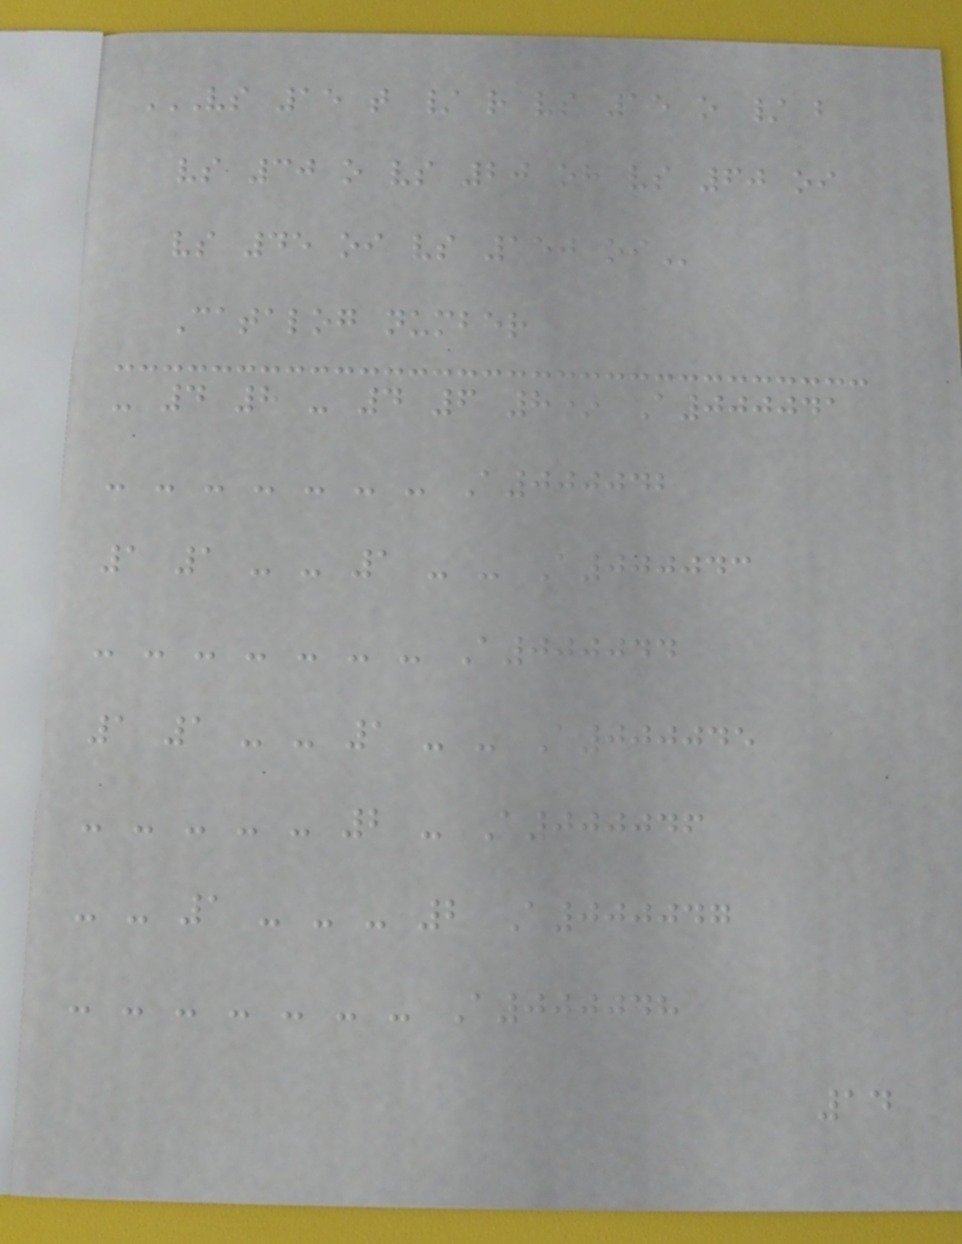VS 15 T / R VS 15 O / B
VS 30 O VS 20 OH VS 60 OI
VS 45 OI VS 150 OI
Catalog number
- 4 8 - 4 6 8* A000041
- - - - - - - A000042
1 1 - - 1 - - A000043
- - - - - - - A000044
1 1 - - 1 - - A000045
- - - - - 2 - A000046
- - 1 - - - 2 A000047
- - - - - - - A000048
14
